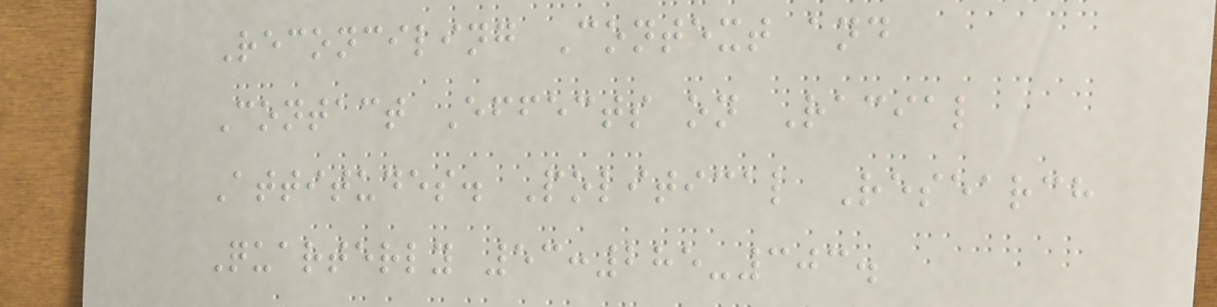Reconciling Context and
Contact Effects on Racial
Attitudes. Political Research
Quarterly 53:285-303.
